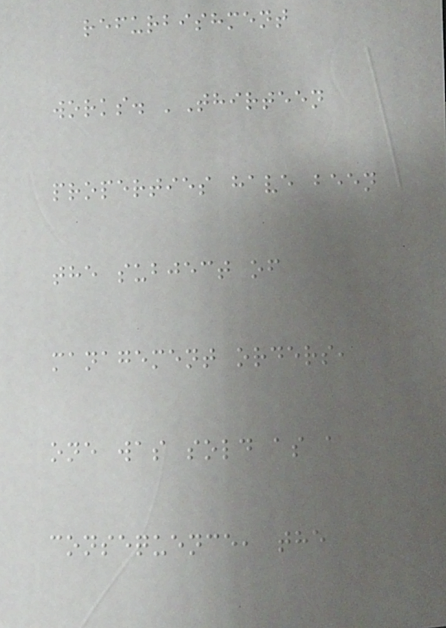refurbishment
works. 'Thirteen
properties have been
the subject of
management orders,
one was sold as a
consequence, the
